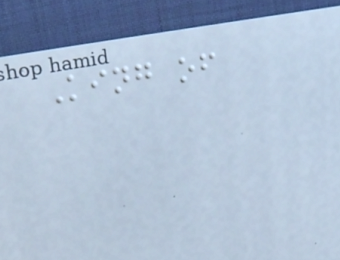King of
